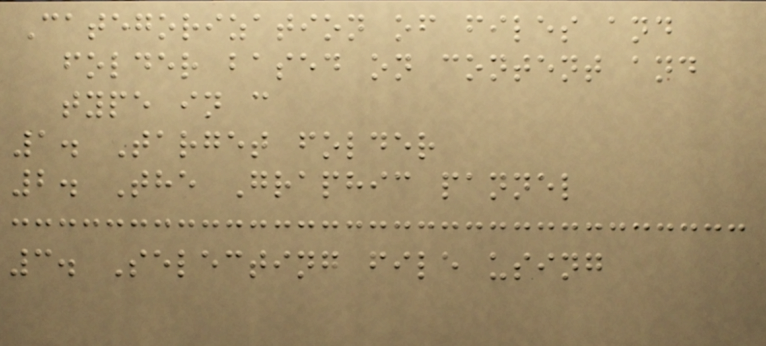Categorization of files and
folder based on content and
type in c
1. Target folder
2. The Graphic pannel
3. Selecting file using
